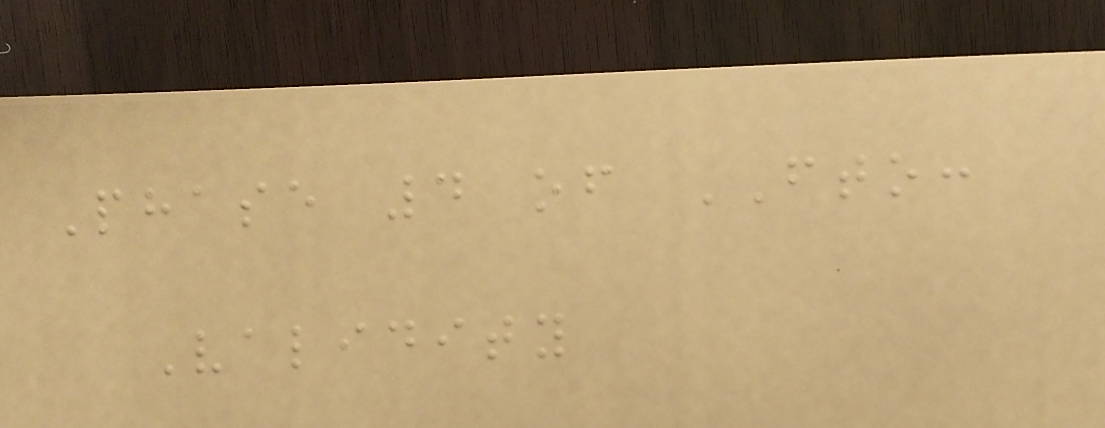Phase 4 of FTO:
Validity
